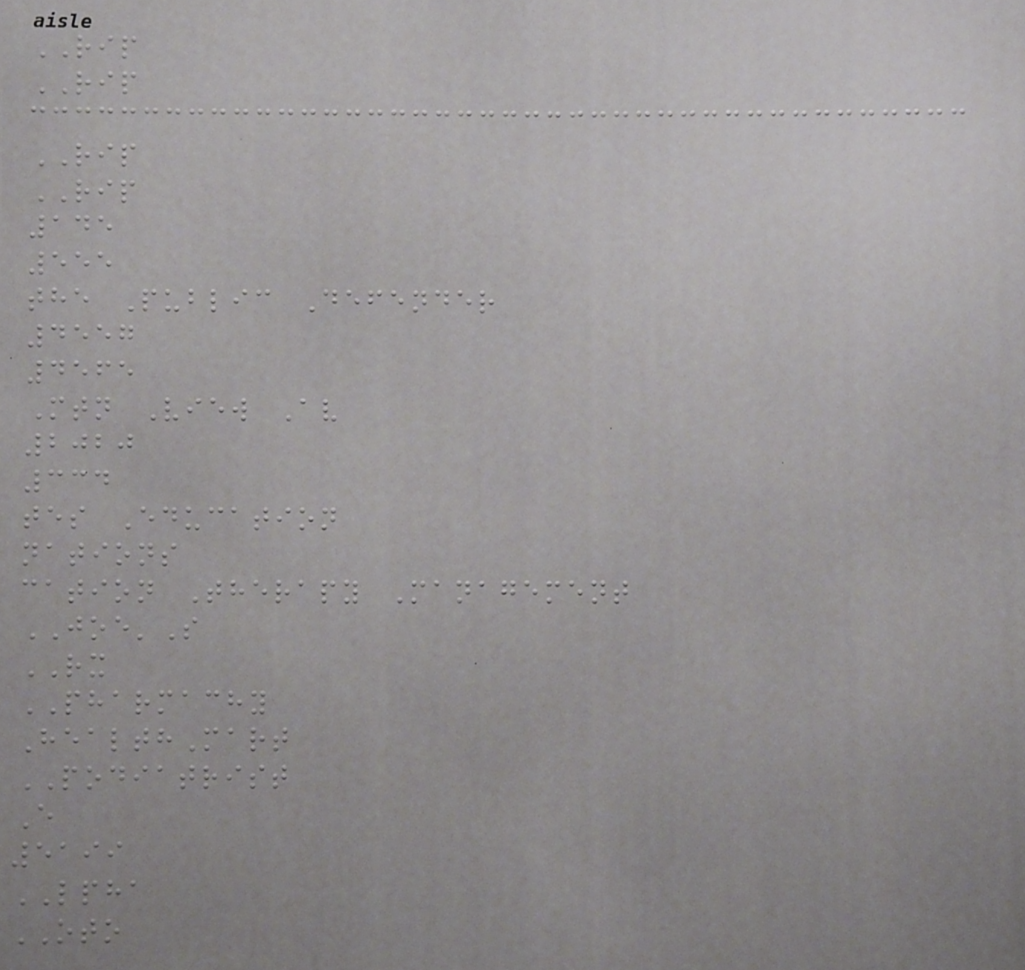RIP
RIP
RIP
RIP
145
555
the Public Defender
4557
4565
Mtn View Av
2020
334
tes Education
nations
cation Therapy Management
JOE'S
RX
PHARMACHY
HealthMart
PODIATRIST
E
5199
LPHA
OTO
